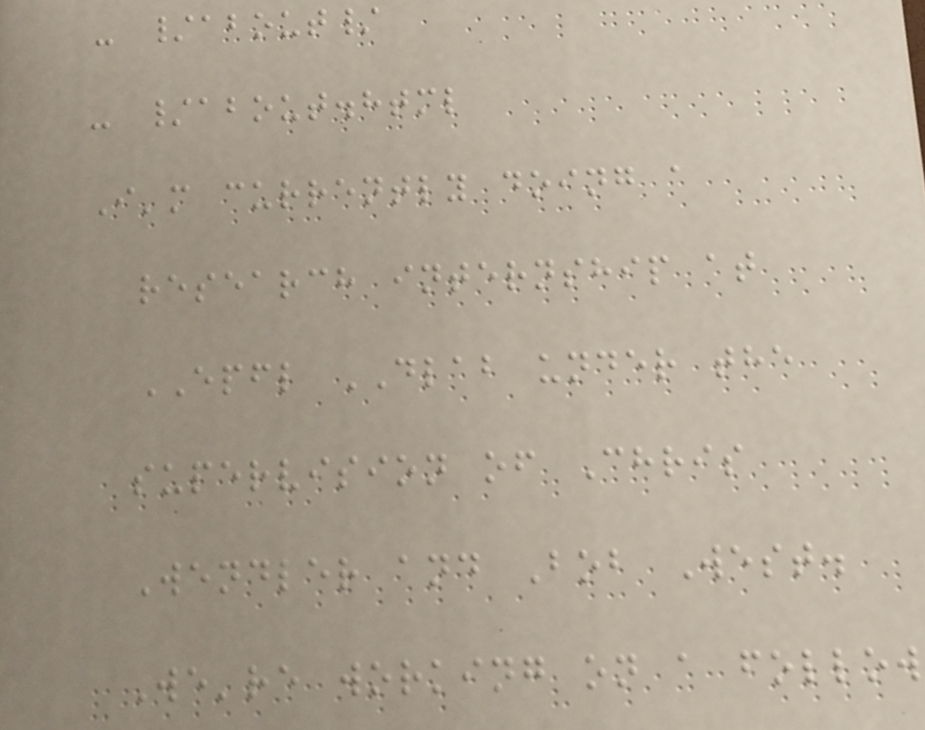- /about/
- /about.html
I'm currently doing a
research internship at
EPFL DLAB under the
supervision of Chris
Wendler and Bob West.
We're working on a follow
